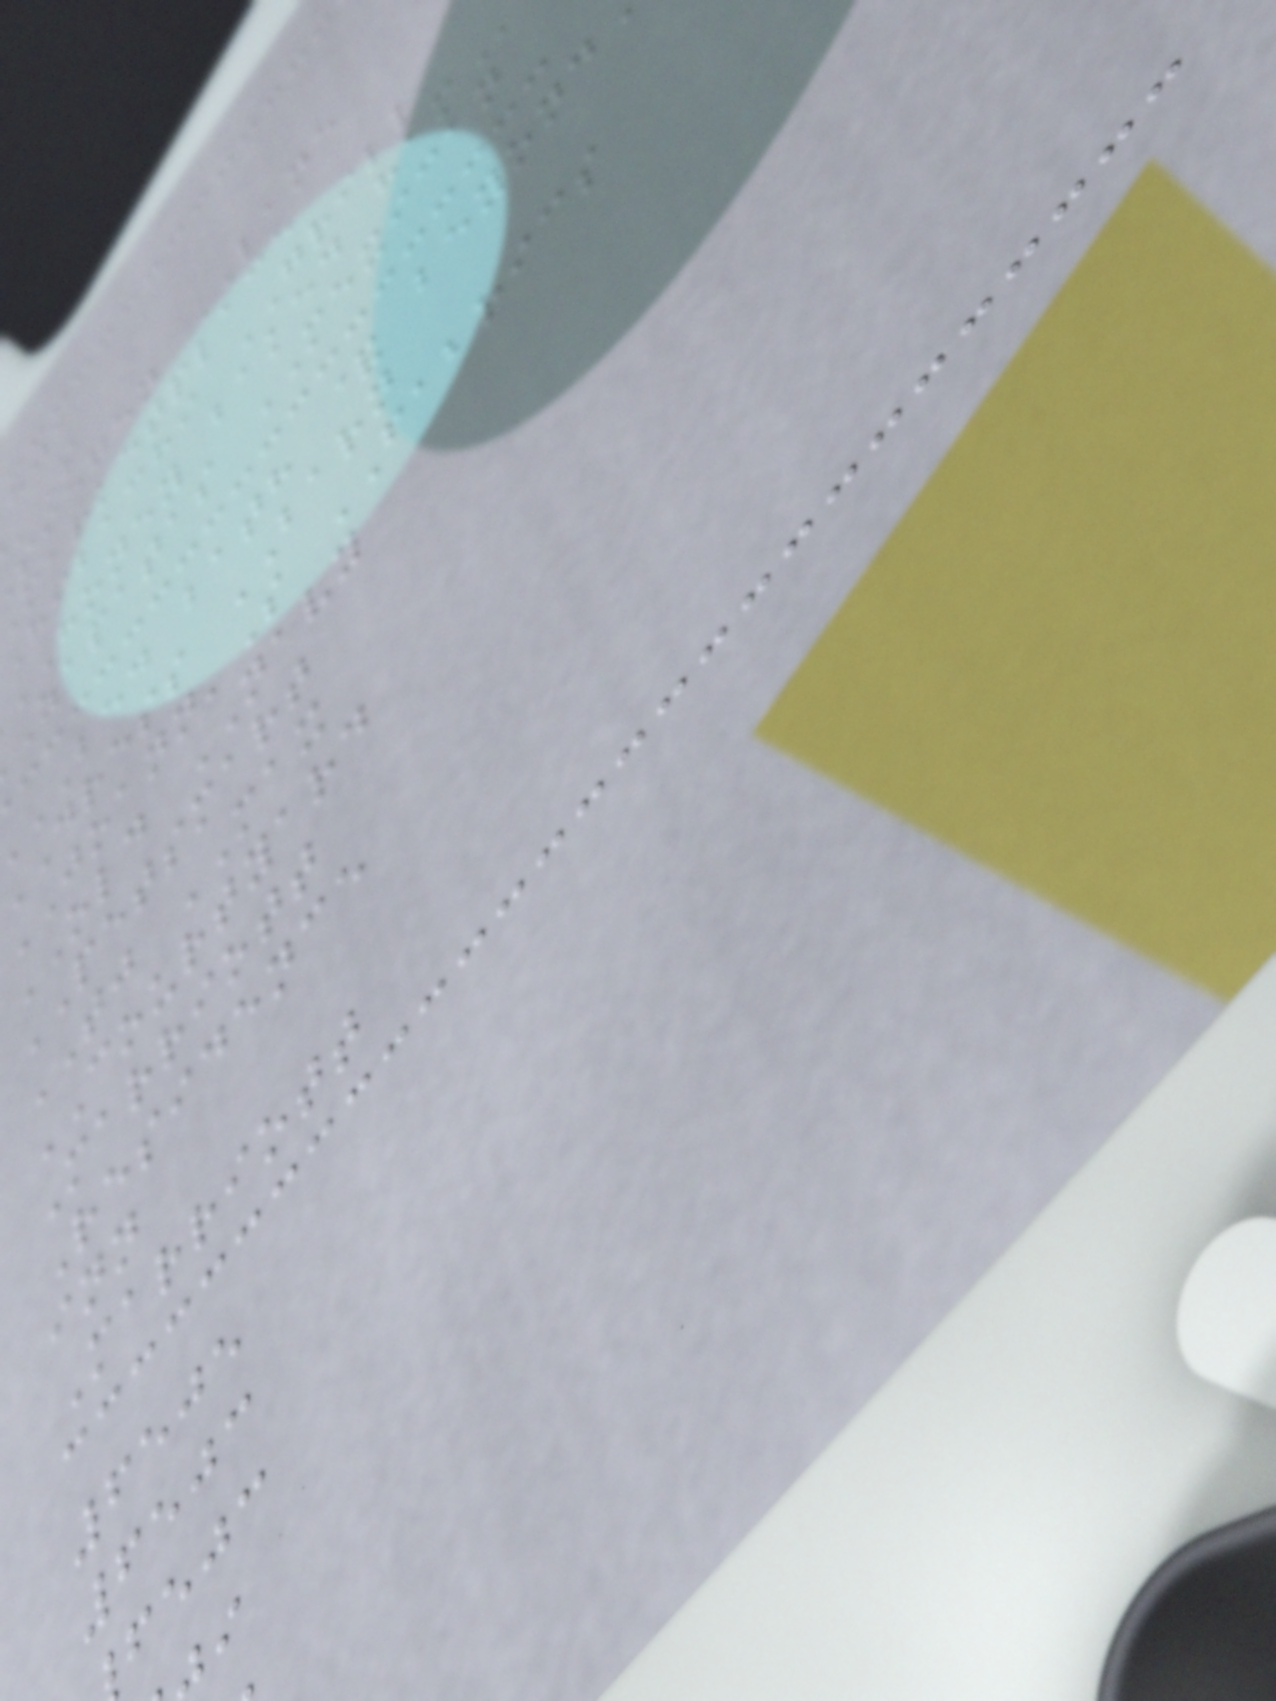siegen LANE
marketplace
hibachi GRILL
HONEY baked
zapatas MEXICAN
BED bath &
dress BARN
JOANN'S FABRICS
OLD NAVY
PETSMART
TJ MAX
COURTYARD
Marriott
Residence
inn
Marriott
6505
6503
fejc
